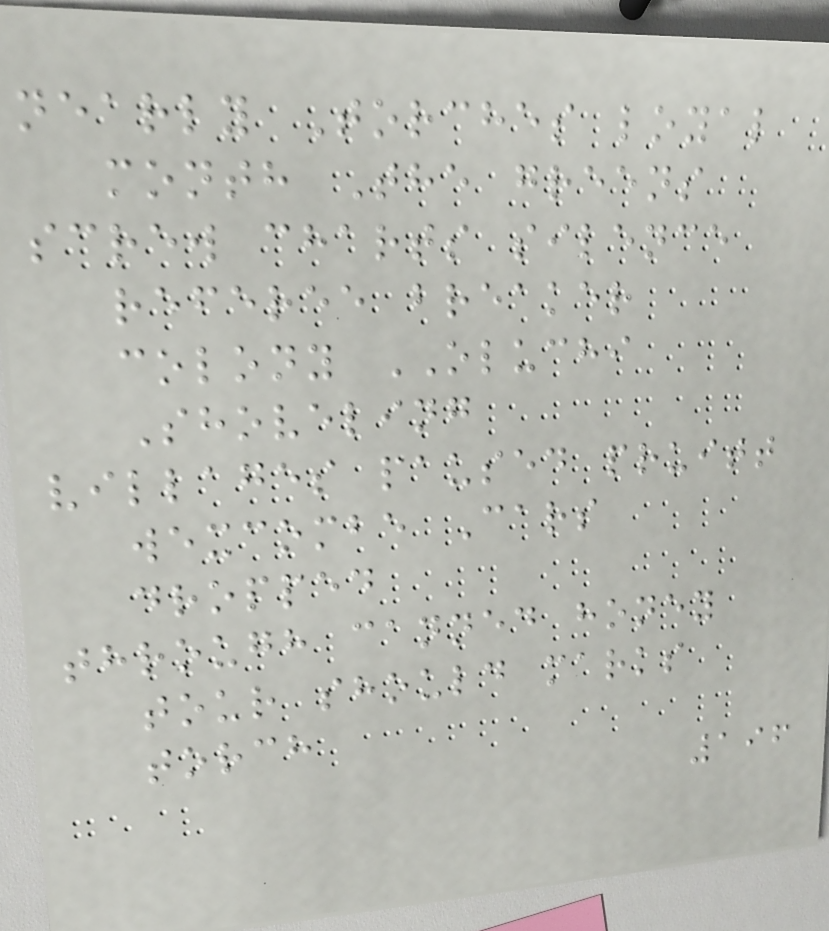nearly Torches loyal
month The greens
screw charts silence
referee breaker
colony OLUCHI
Shoveling
villages paused pruitt
wexcombe Cars
dropped
through canned honey
tour should marks
torch
196
